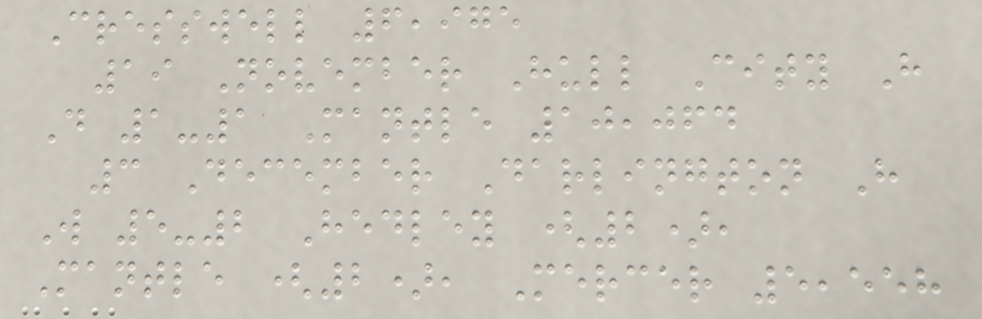Cresswell 6,975
19 November Hull City H
D 1-1 Mantle 10,064
3 December Darlington H
W 5-2 Hedley (2),
Mantle (2), Mercer 5,558
